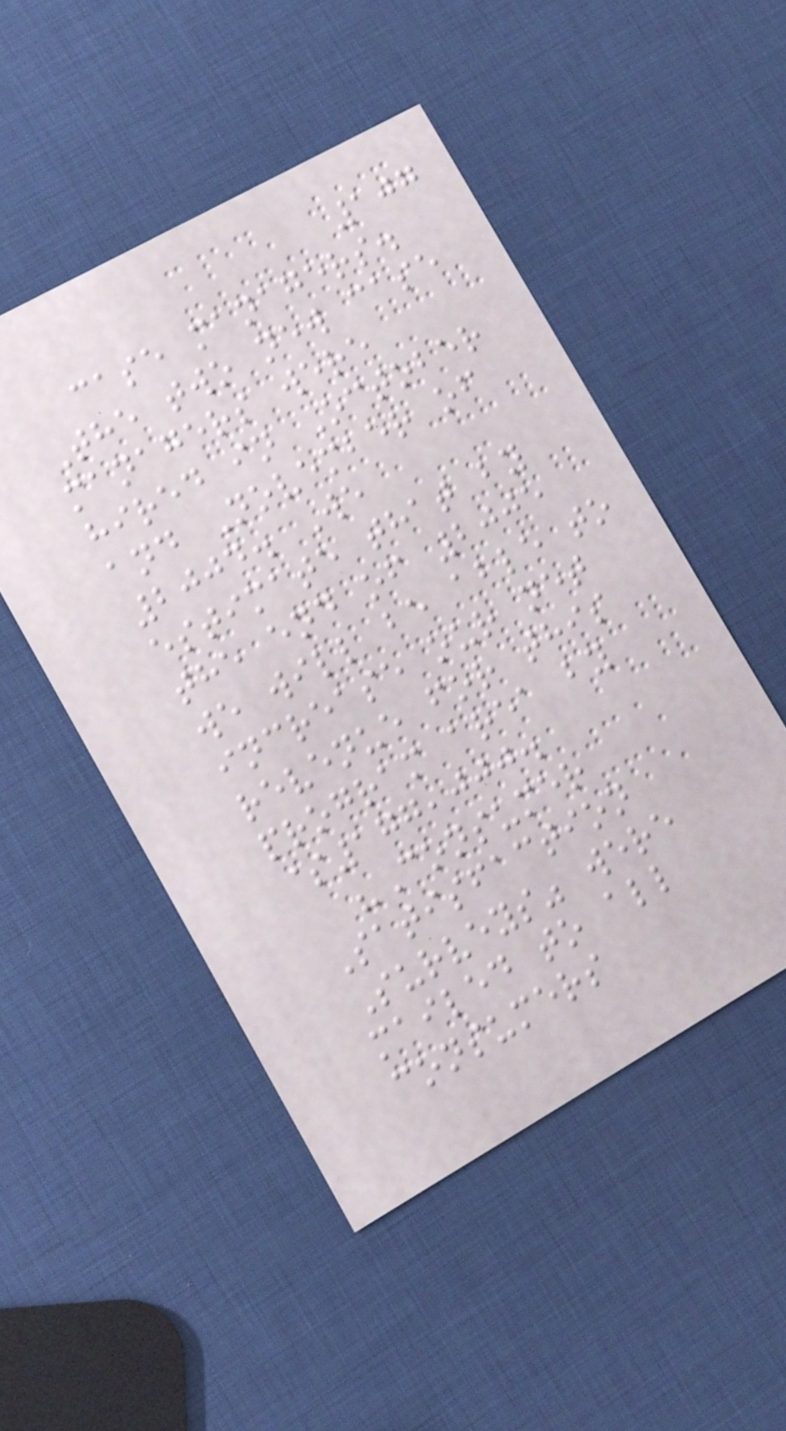107
case managers.
The two new case
managers were
hired in October
and November of
2004. We
estimate that by
the end of 2005
we will be able to
increase our net
revenue for this
program area by
$177,000.
"Consumer
Satisfaction
Surveys" were
mailed to all
consumers
